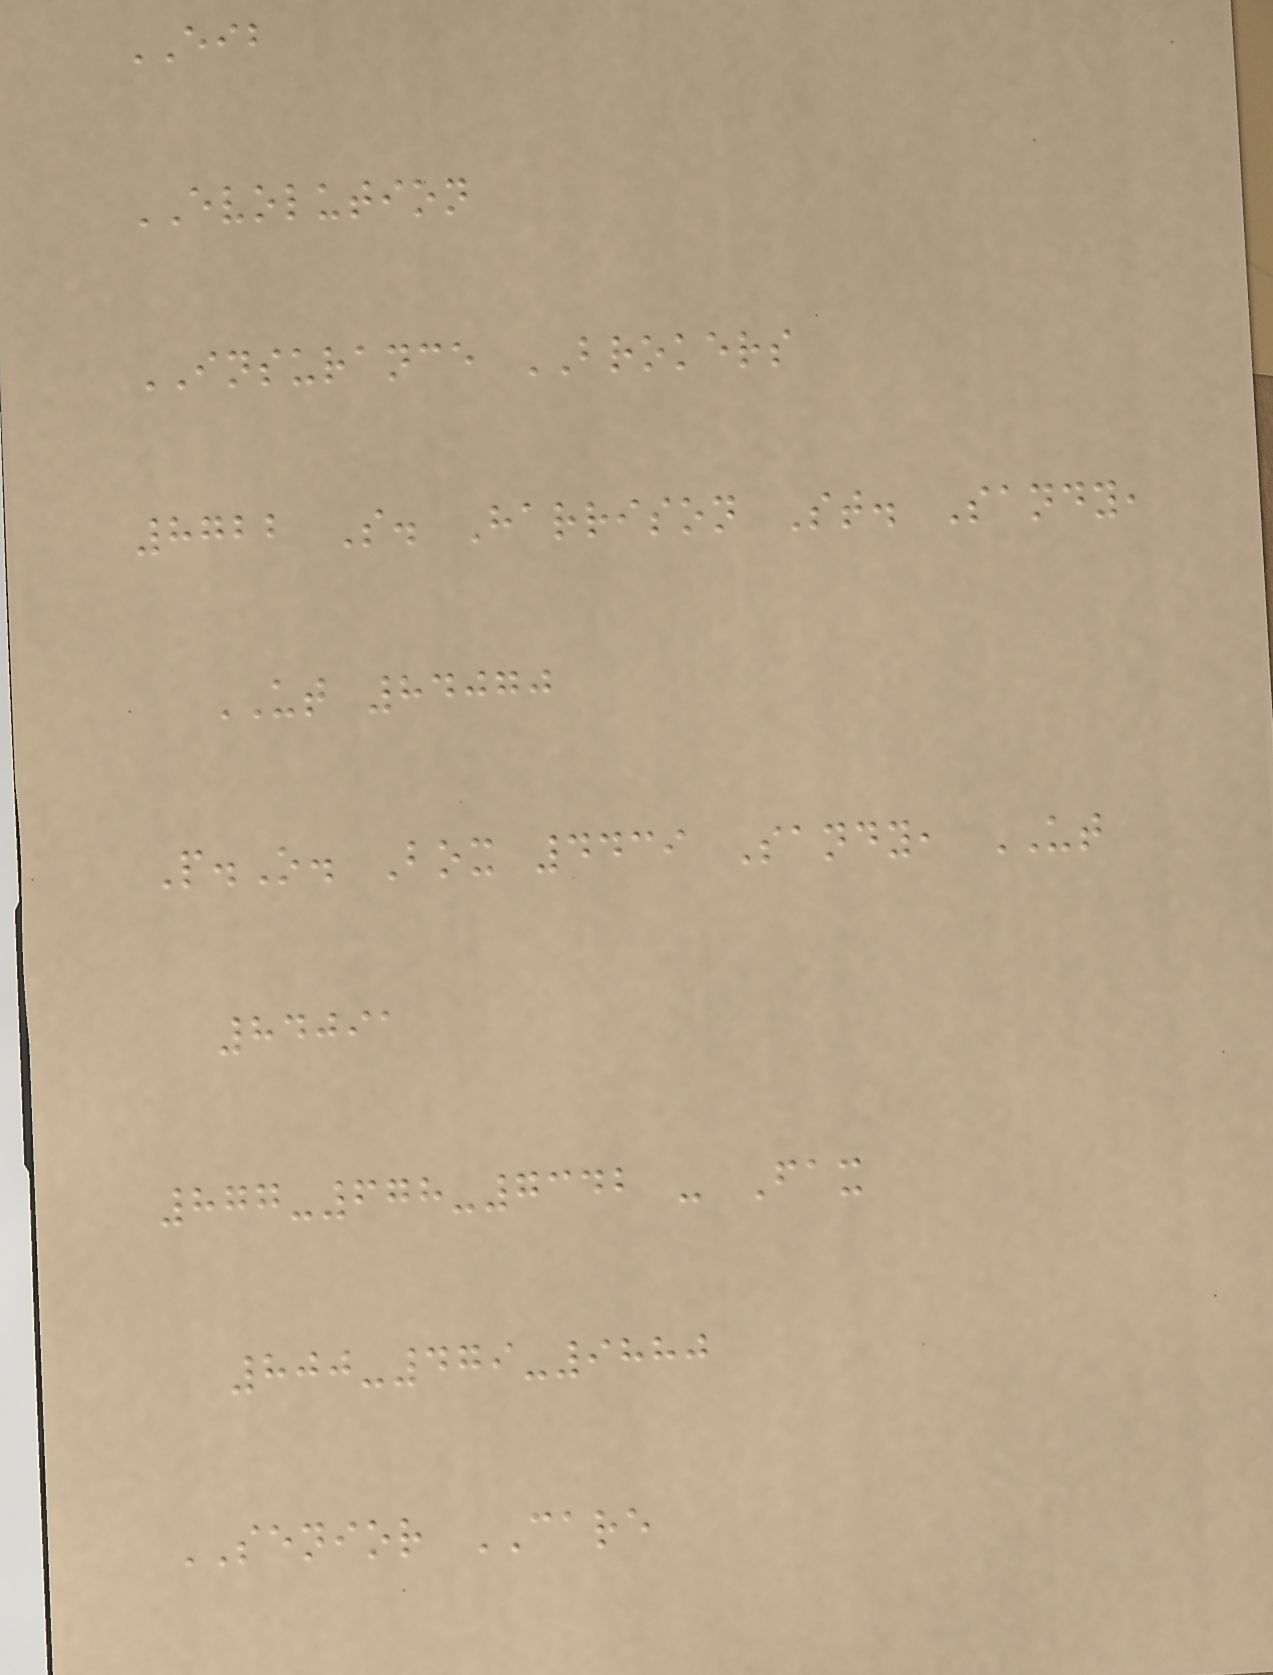EIB
EVOLUTION
INSURANCE BROKERS
8722 S. Harrison St. Sandy,
UT 84070
P.O. Box 4439 Sandy, UT
84091
877-678-7342 - Fax
800-479-9880
SENIOR CARE
